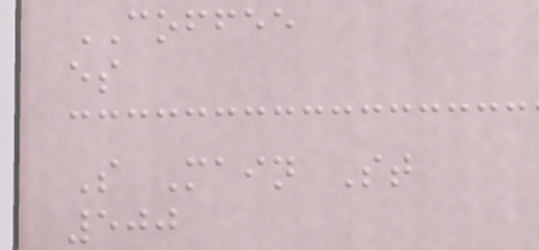COFFEE
es
S Main St
500
